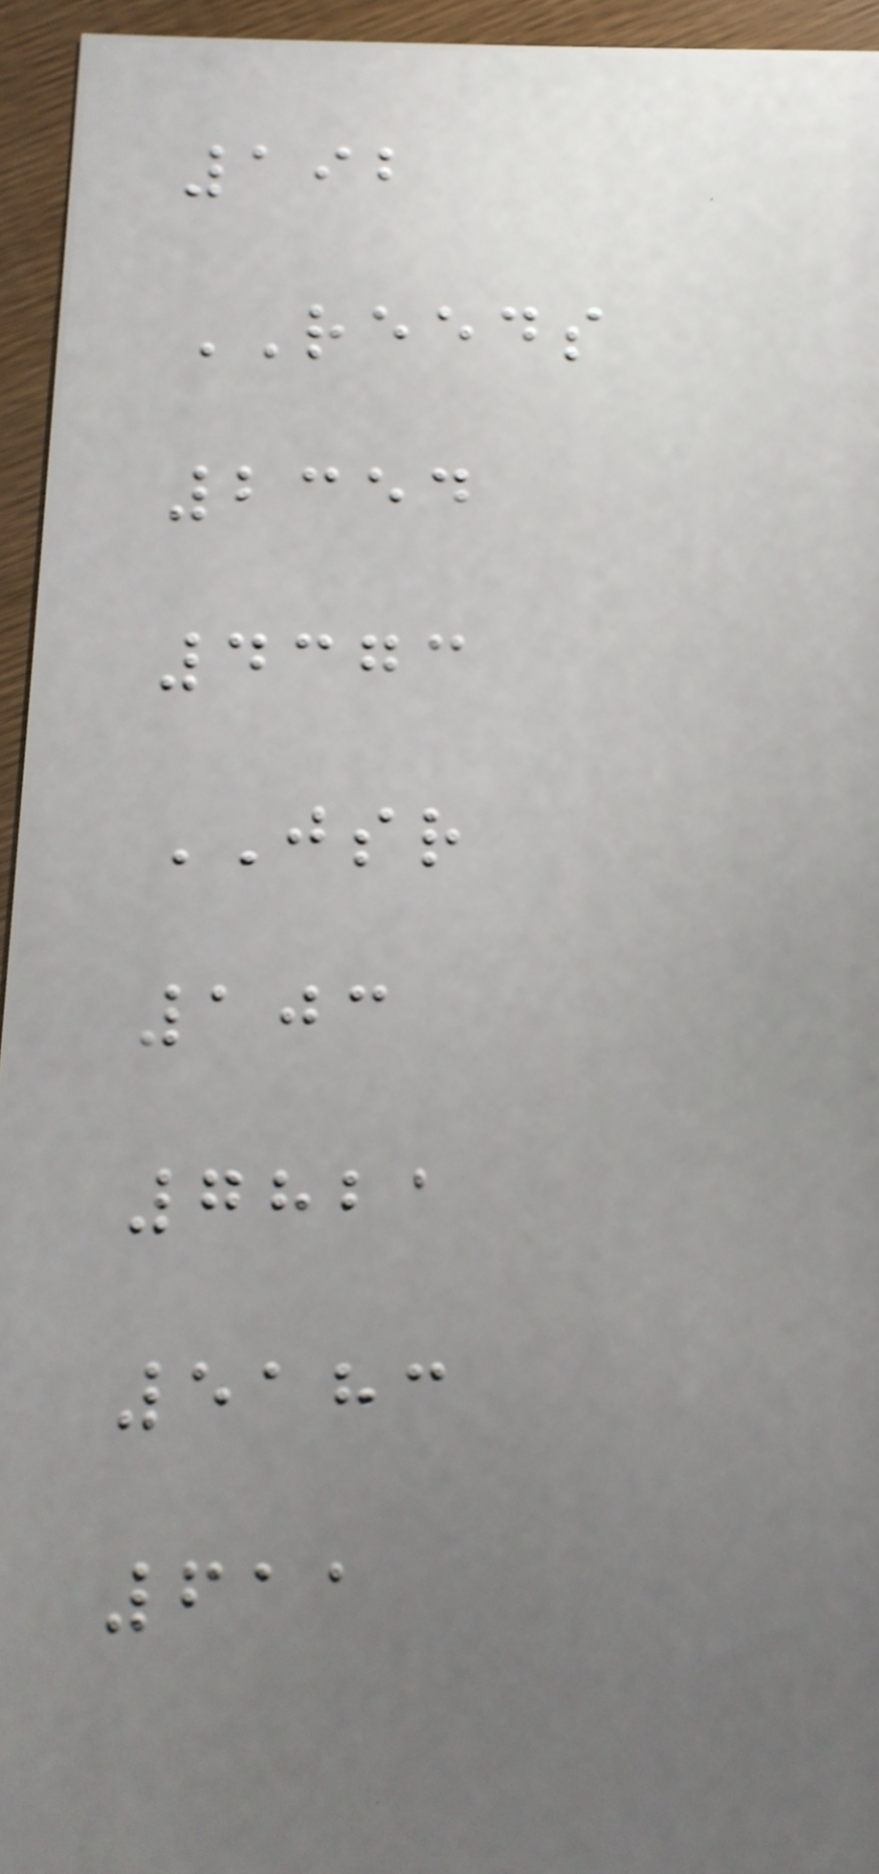192
REEDS
2354
4373
JSR
103
7821
5183
611
